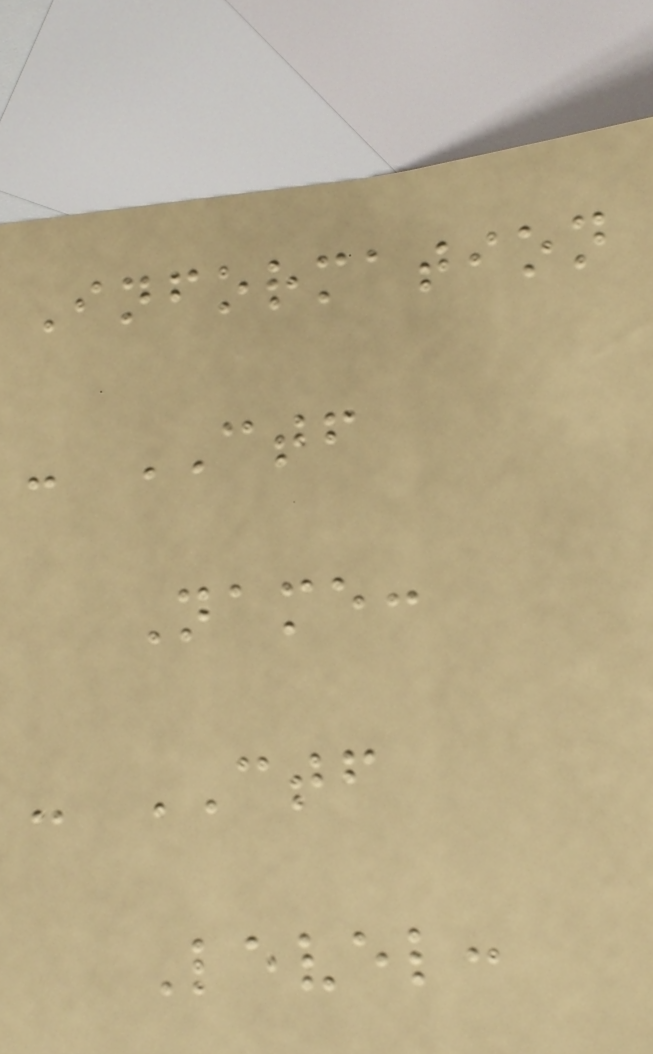Information
- CTF
Name:
- CTF
Level:
